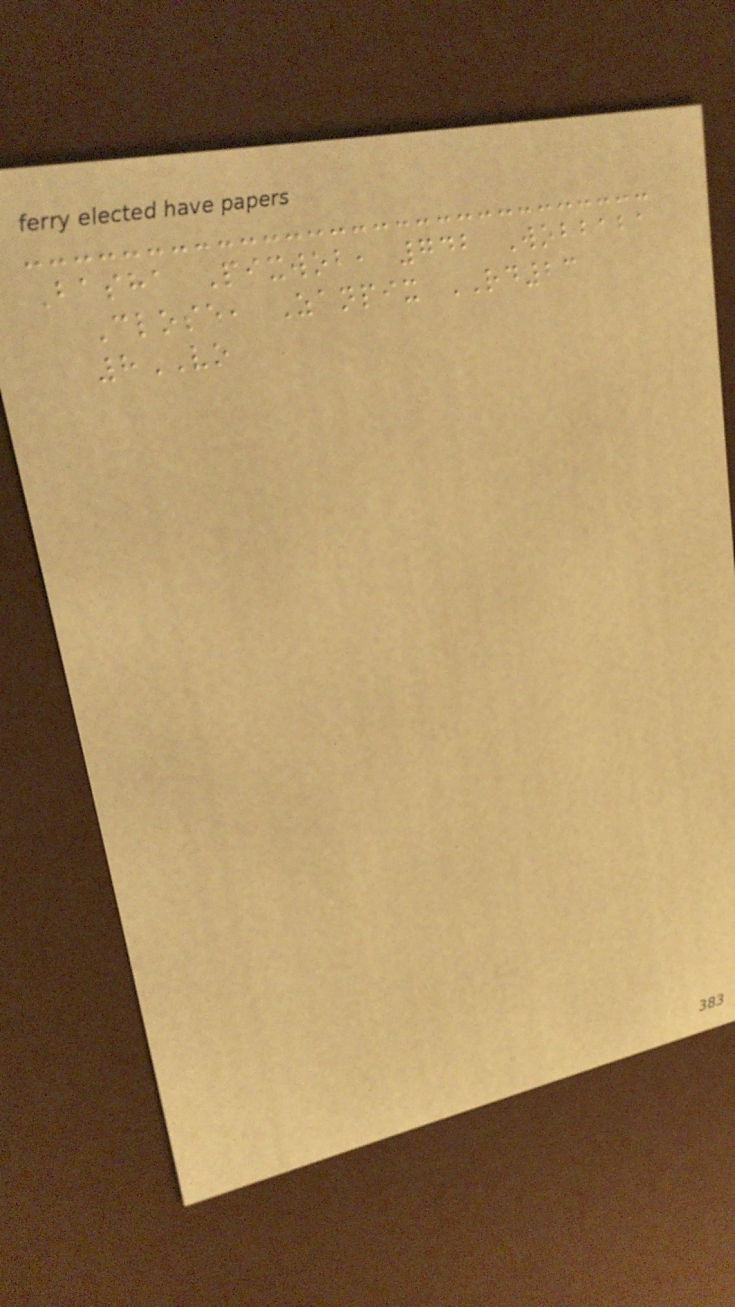Basha Pixwob, 742 Wobbaba
Close, Zanpix RD23
8VO
